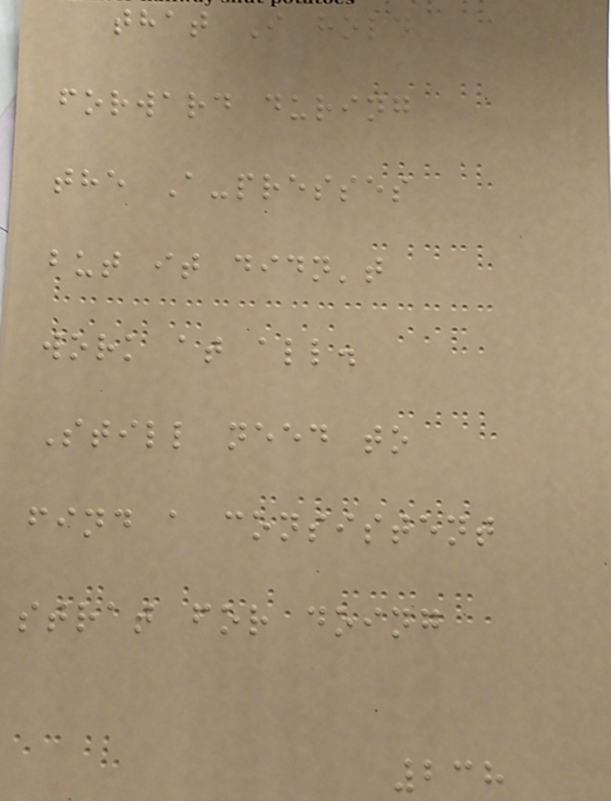that I hold
forward during
the A-presses
but it didn't
work at all.
Still need to
find a consistent
strat for doing
238
